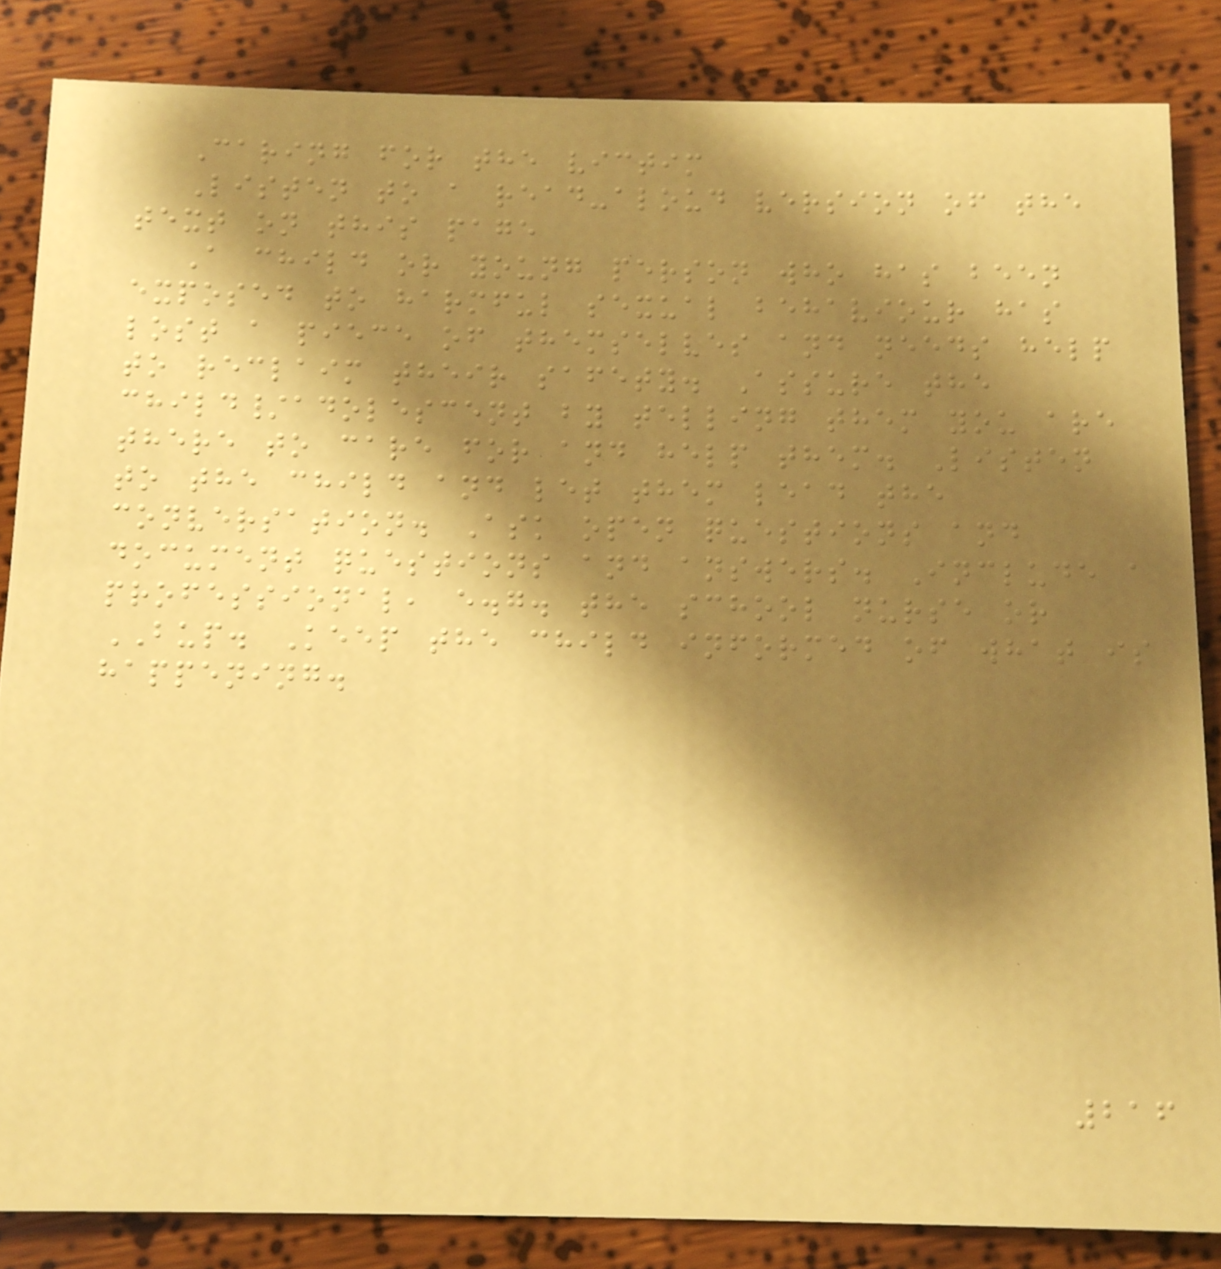Caring for the victim
Listen to a read-aloud version of the
text on this page
A child or young person who has been
exposed to harmful sexual behaviour has
lost a piece of themselves and needs help
to reclaim their safety. Assure the
child/adolescent by telling them you are
there to care for and help them. Listen
to the child and let them lead the
conversation. Ask open questions and
document questions and answers. Include a
professional, e.g. the school nurse or
BUP. Keep the child informed of what is
happening.
216
